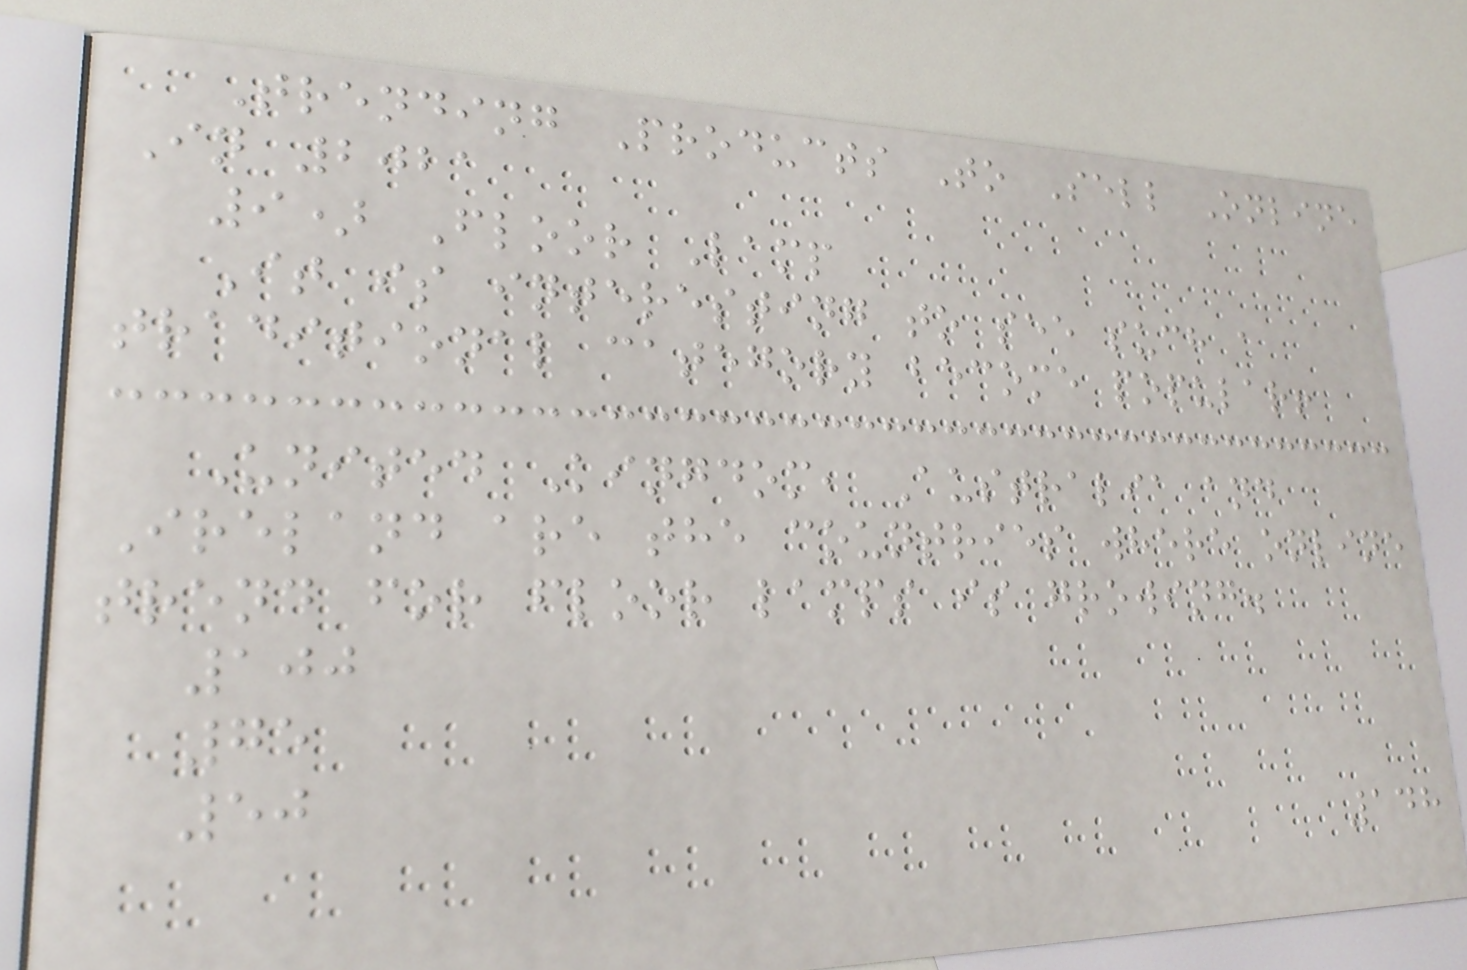Trending Products To Sell Online
In 2021
9) Floor Lamp
It is interesting to see such a
traditional category become popular!
United Kingdom, Australia and
Ireland are the countries where online
trend for floor lamps is growing.
100
75
50
148
